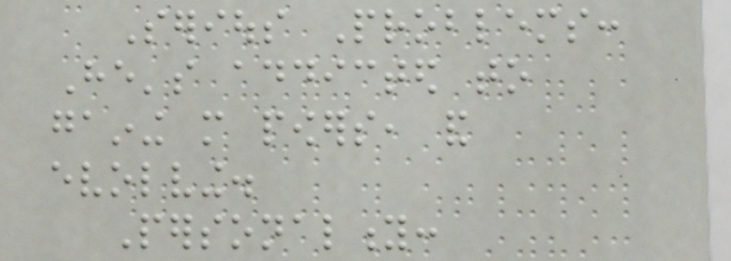Serious Problems:
He's addicted to
gaining more powers, and
evolving.
Personality:
